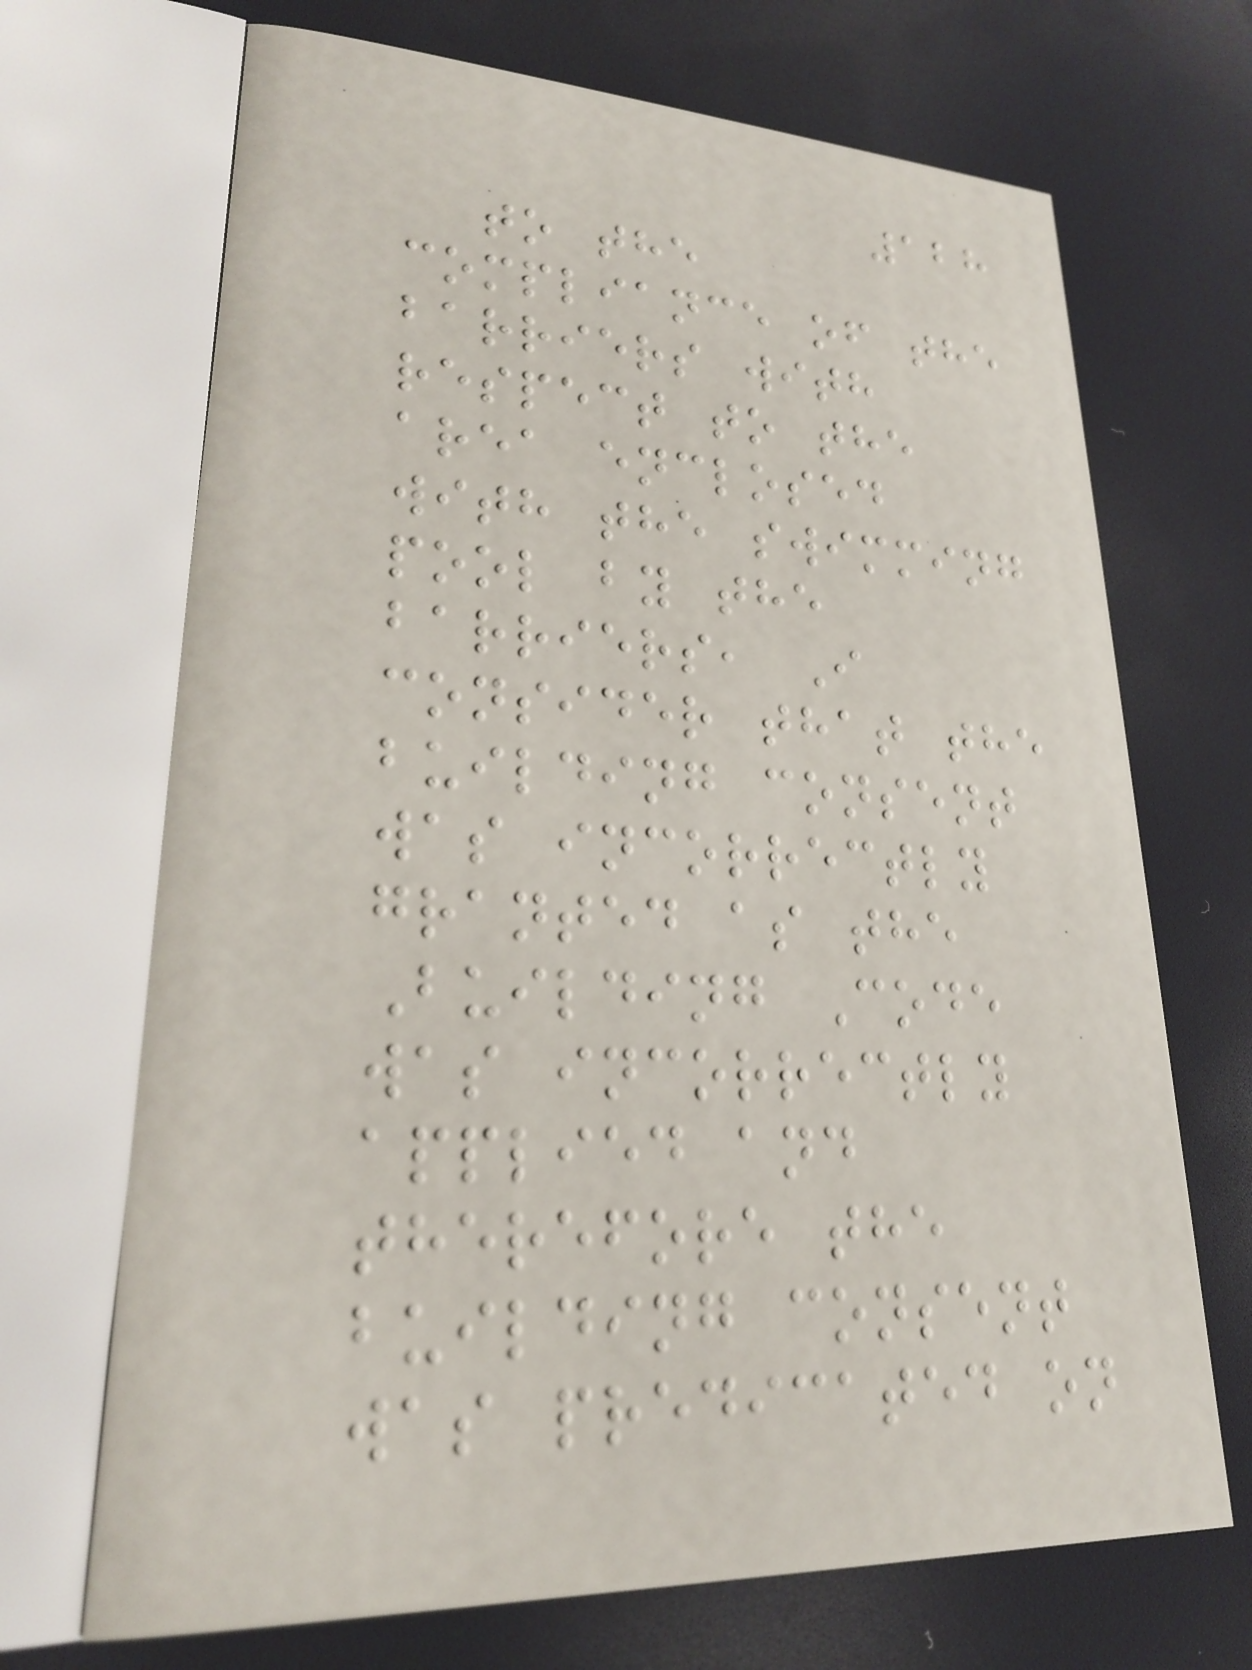128
to the
compliance of the
barriers with
respect to the
area enclosed
with the swimming
pool by the
barriers, I
consider that the
building consent
was incorrectly
granted as the
Building Code
was incorrectly
applied and
therefore the
building consent
was predicated on
